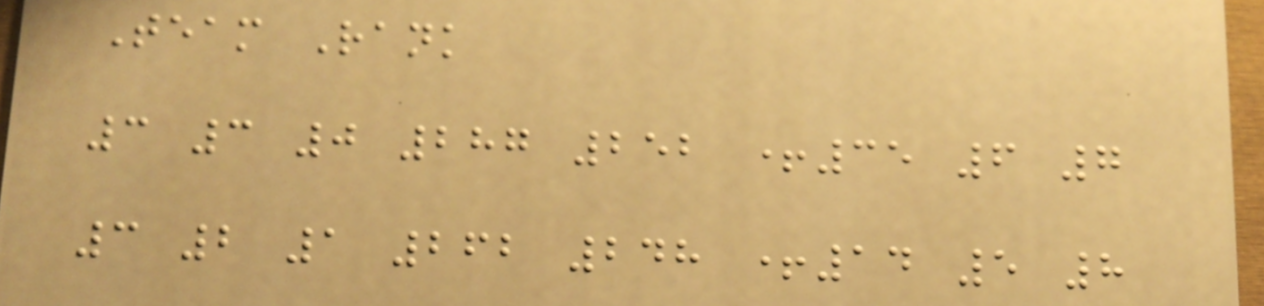Team Rank
3 3 0 287 252 +35 6 7
3 2 1 262 248 +14 5 8
